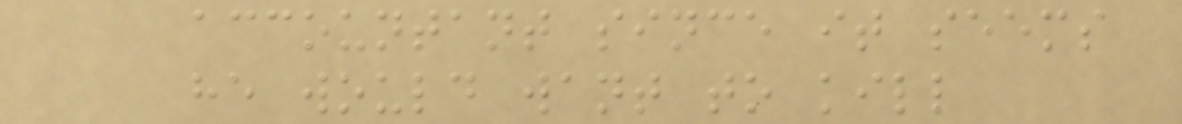accountant since it seems
he would want to kill
